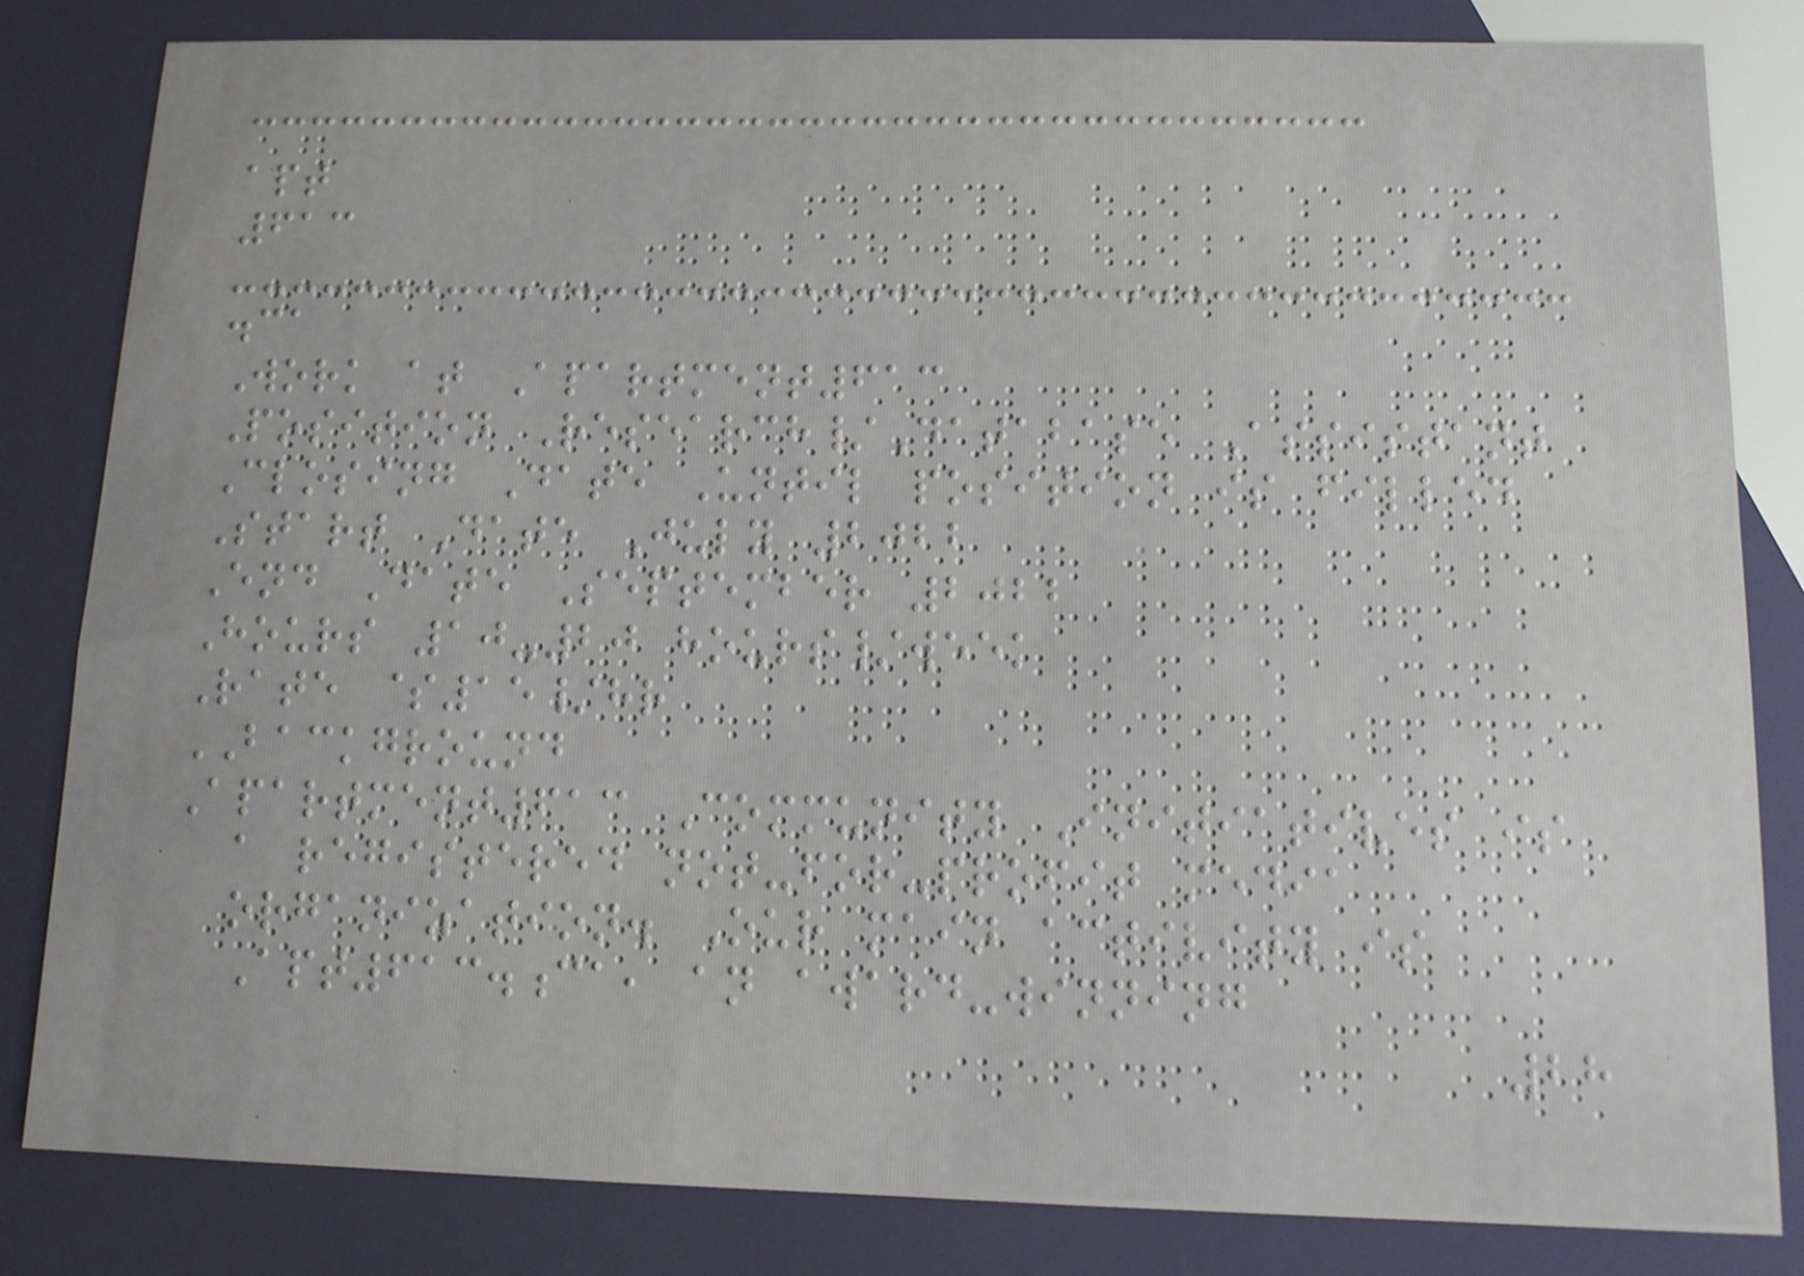apt
613
.ca
Work at Apartment613
Position Research/Database Assistant
Closing Date Until position is filled
Start Date July 2022
End Date September 2022
Hours 10-20 hours/week
Rate $15/hr
BACKGROUND
Apartment613 Community Initiatives is
a registered not-for-profit media
organization. Our main activity is
Apt613.ca, an award-winning
28
